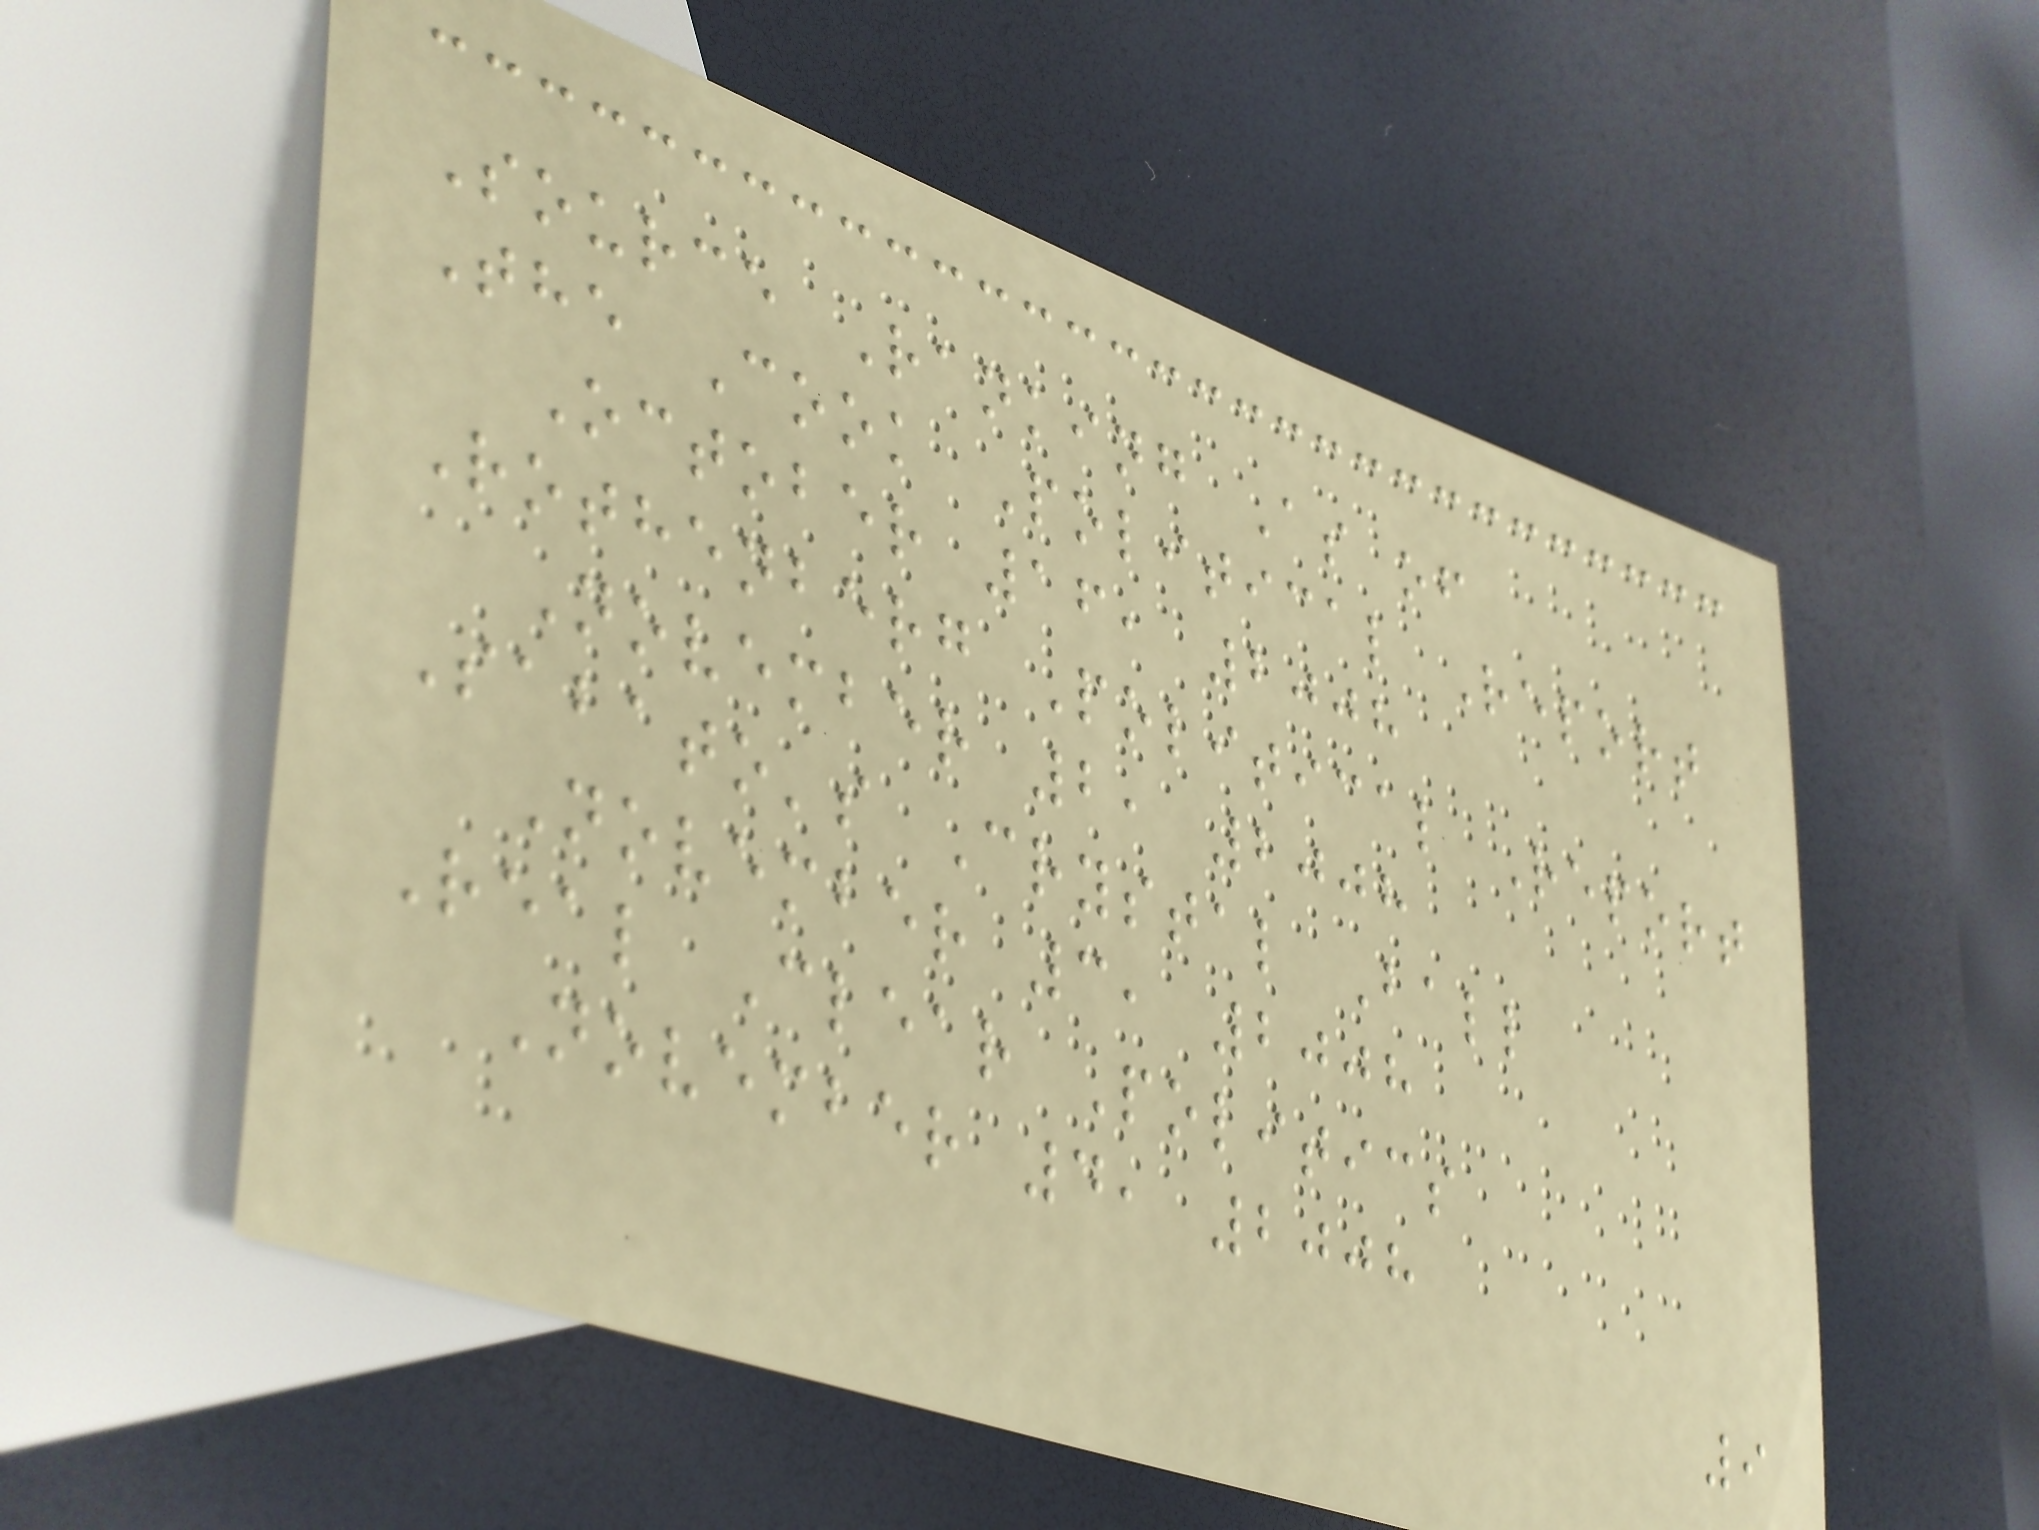Source Ranking As of
The Cook Political Report
October 16, 2008
Rothenberg Political Report
November 2, 2008
Sabato's Crystal Ball
November 3, 2008
Real Clear Politics
November 4, 2008
9
